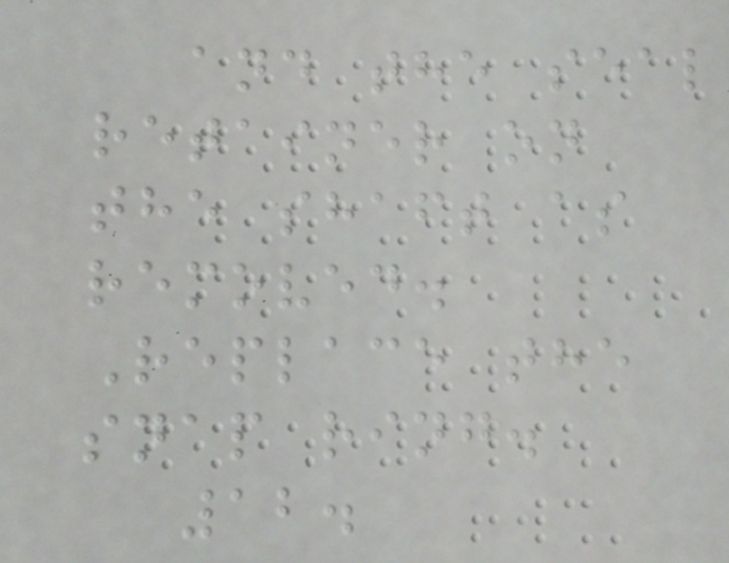and the seal
retainer on
the shaft as
removed.
Replace the
snap ring.
12.
